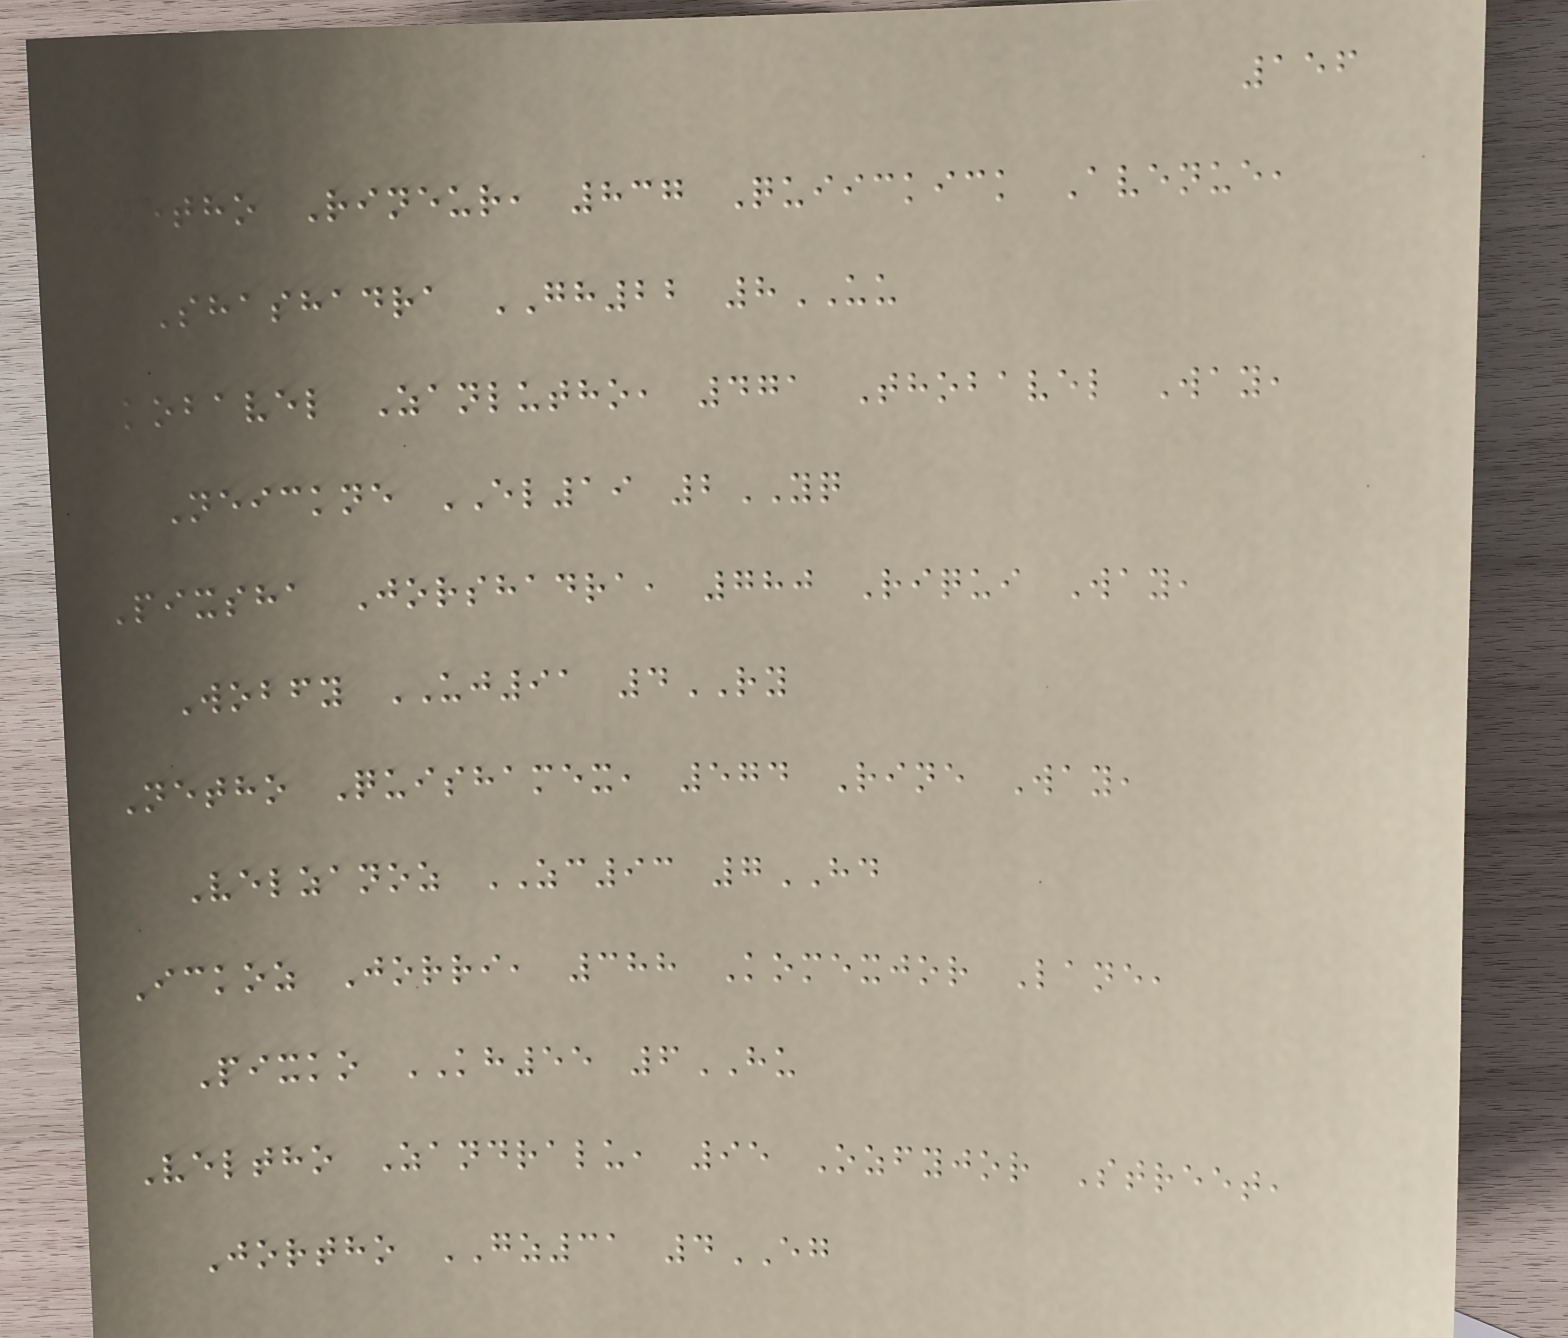156
Netho Rineur, 837 Quiickick Avenue,
Shashadra GH22 8UU
Kobavel Zanlutho, 471 Thobavel Way,
Neickne EL19 2YQ
Pixsha Jorshadra, 780 Riqui Way,
Wobfy UJ91 4RY
Netho Quishamex, 574 Rine Way,
Velzanoz ZC93 7HD
Ickoz Jorri, 388 Komexjor Lane,
Pixko KH55 6HU
Veltho Zandralu, 95 Ozfyjor Street,
Jortho GZ31 4EG
